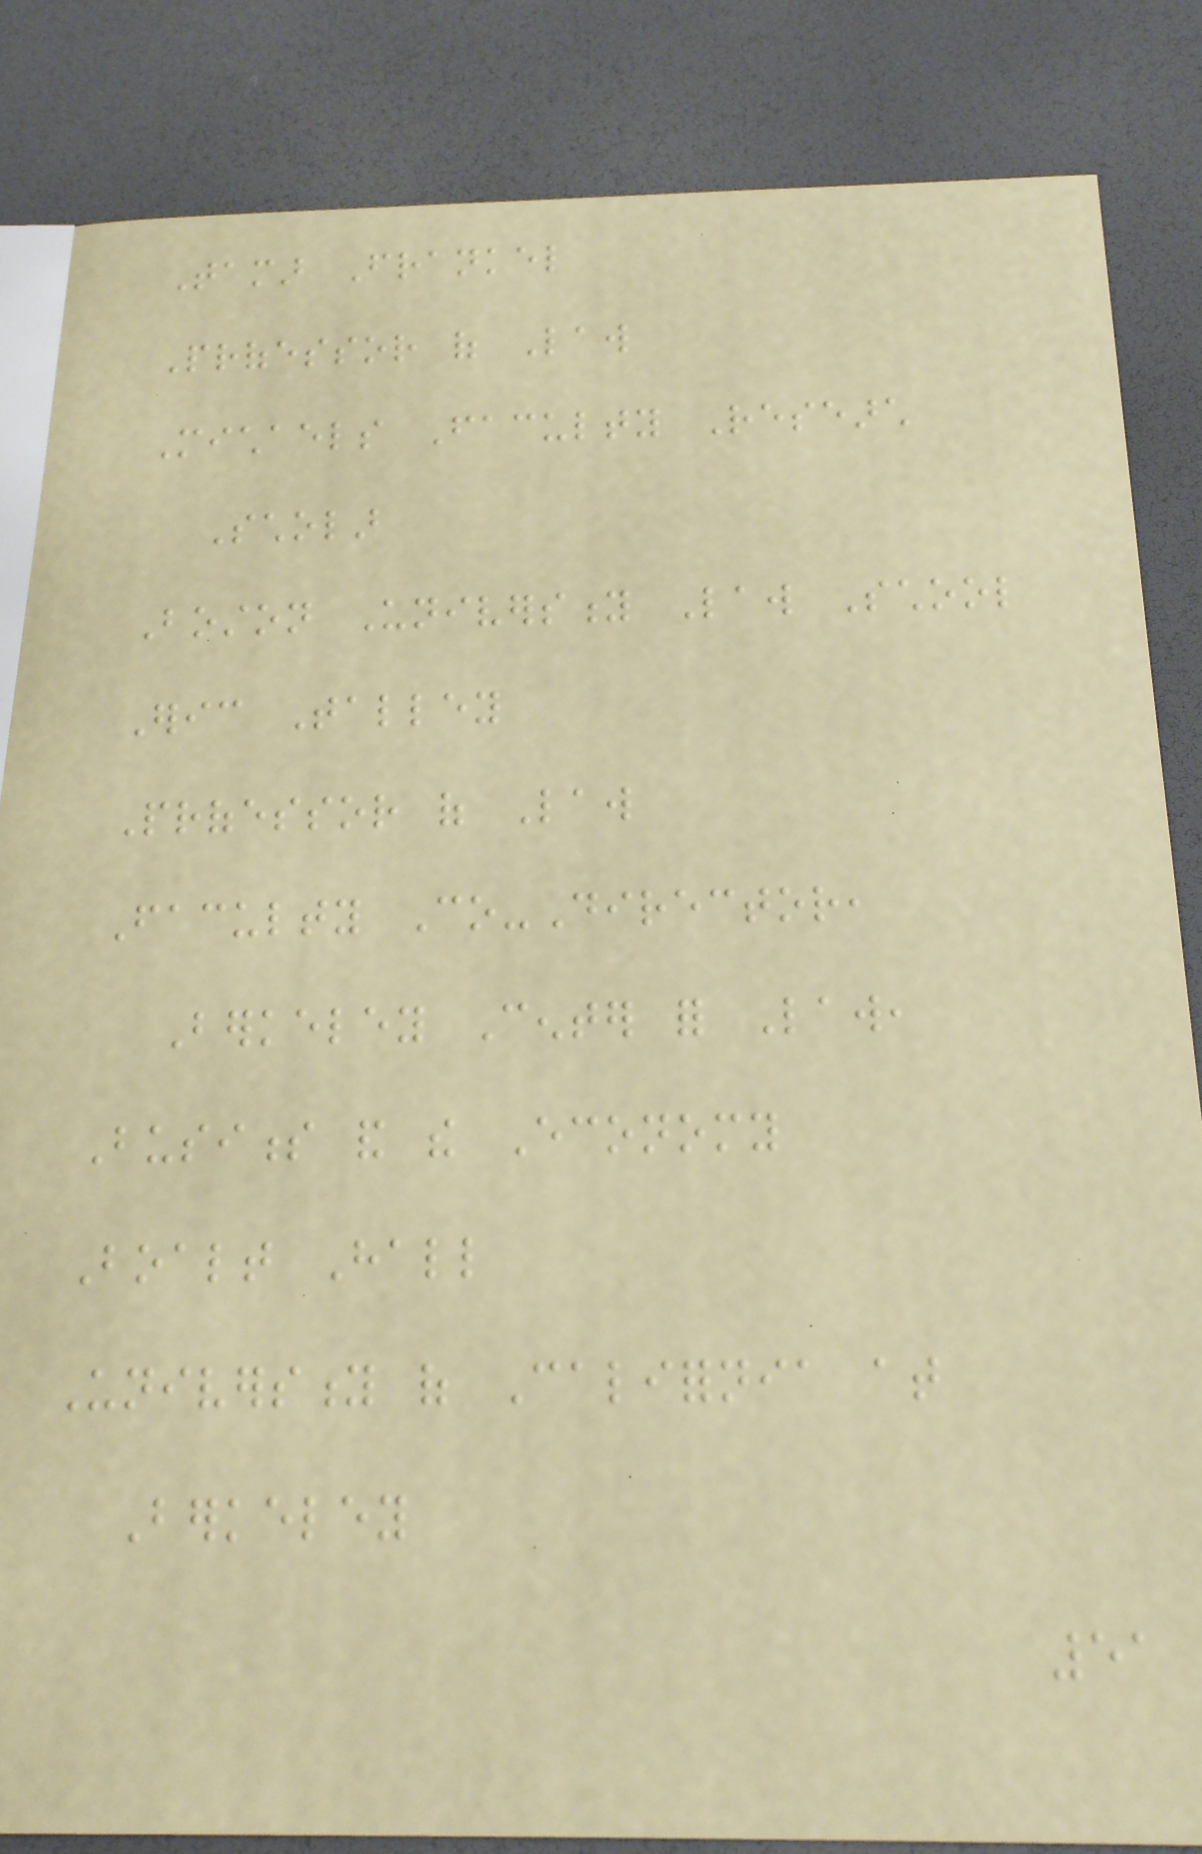Tamar Frankel
Professor of Law
Michaels Faculty Research
Scholar
Boston University Law School
Eric Talley
Professor of Law
Faculty Co-Director,
Berkeley Center for Law,
Business and the Economy
Boalt Hall
University of California at
Berkeley
51
